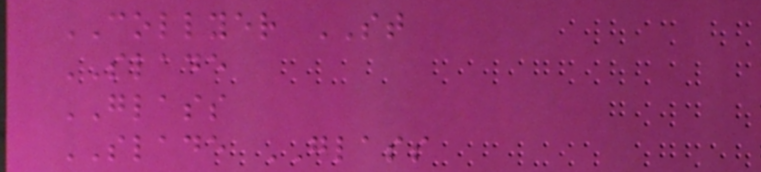COLLYER ST
SLADE
GLASS
SLADE GLASS
